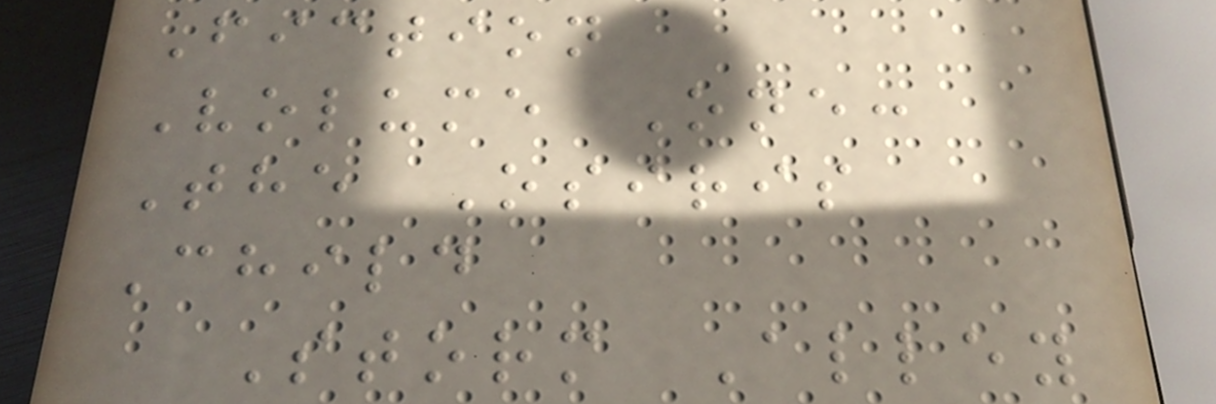Fiction
Volume One:
The Osiris
Child
Storm Alley
